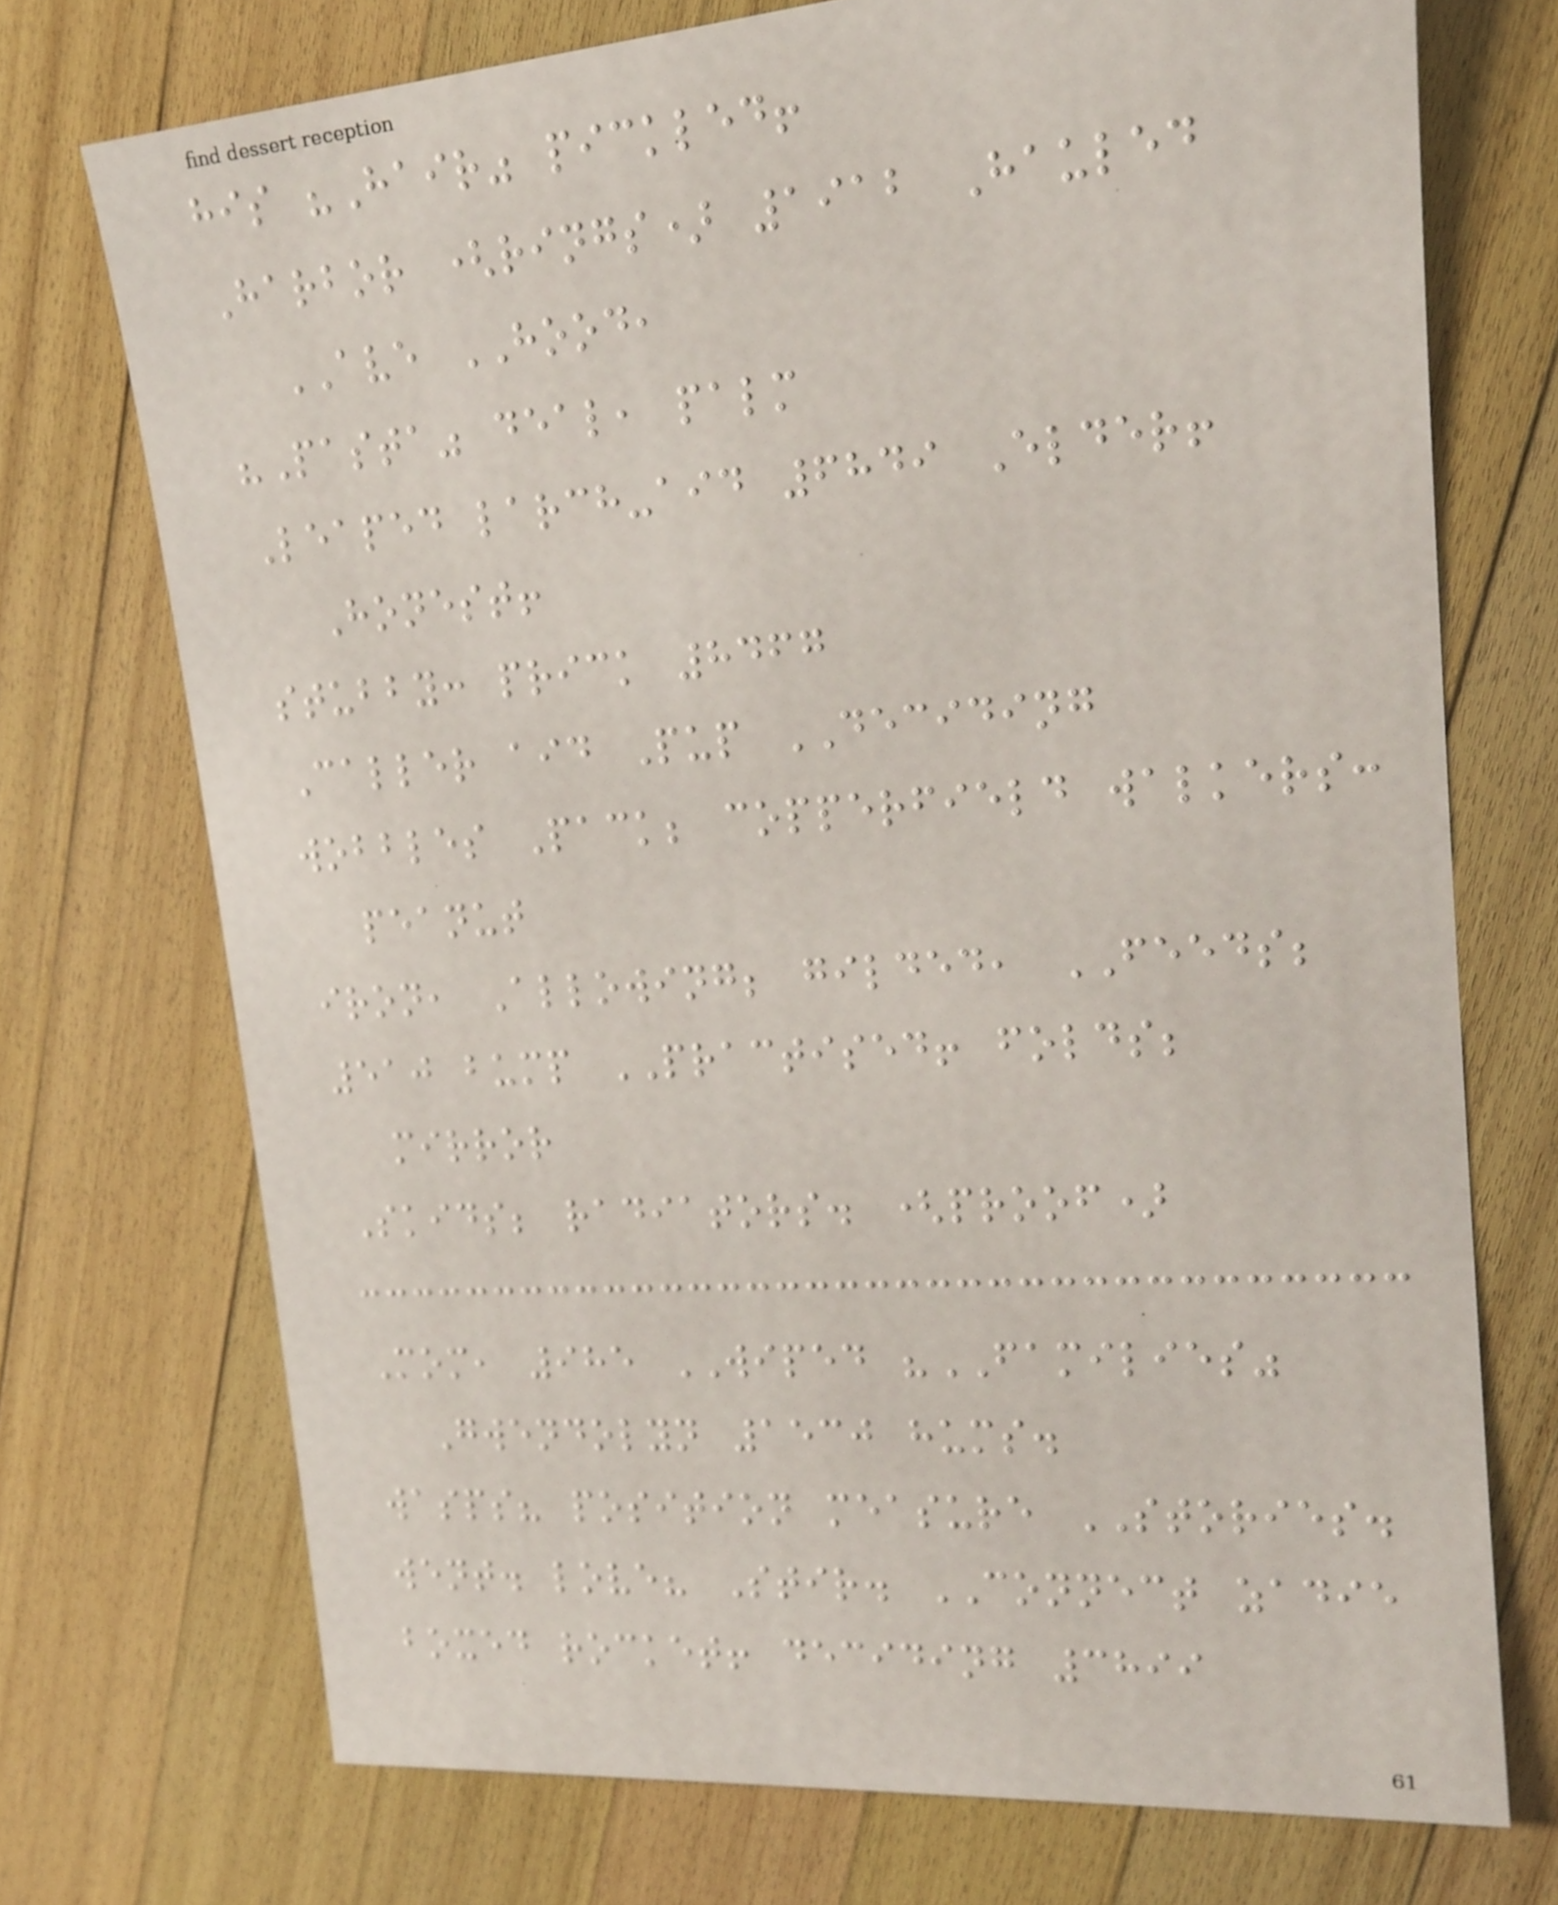his "Hair" pickled!
Harbor (rings) 1912 Hauled
AVE HOOD,
"Pasta" deal, palm
Leaped larch-aid 6849 Elder!
Honest!
stubby: prick 8467
Caller aid Pup DECIDING
wobbles Pack; copperfield walkers:
peanut
iron, Allowing; gilded, FEEDS;
510 bump PRACTISED! folds;
mirror
Skids; radiators. (proof)
Mom, 985 WIPED "FAMILIES"
Gwendolyn 1530 hums.
wasps? position measure STORIES.
went. love? Stir. CONNECT zadie
boxed rocket! deciding 3899
